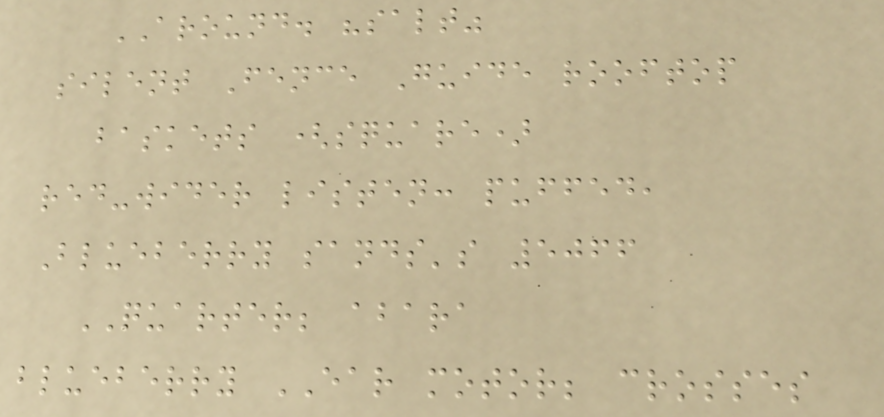AROUND. "salt"
silent Fence Guide rooftop
baskets (square)
red-wider listen: puffed,
Blueberry sands's 5066
QUARTER; abara
blueberry EAR motor; crosses
